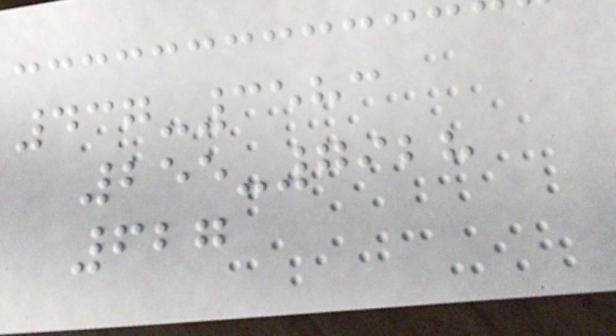437-3583
255-7928
627
